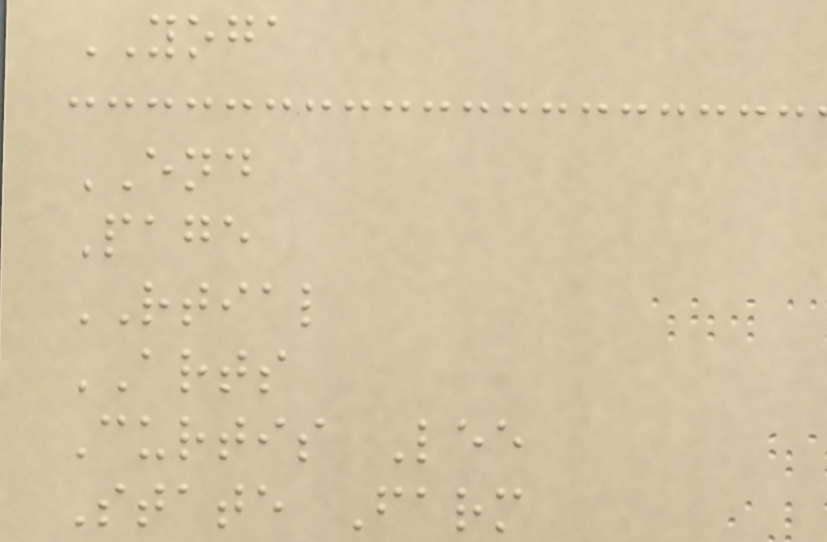YOGA
END
Page
RTIAL
ARTS
Curtis Lee
State Farm
